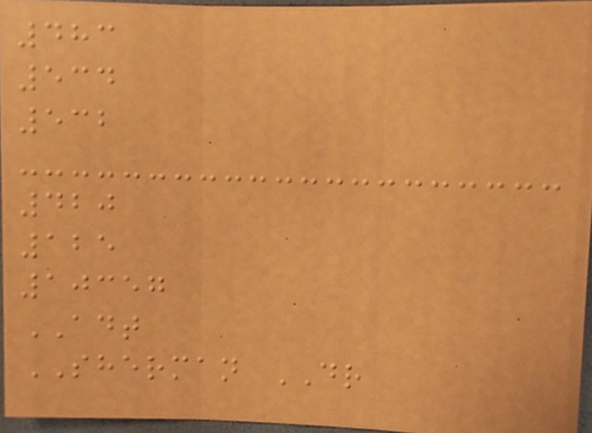483
534
532
420
125
10357
ADT
SHERMAN DR
